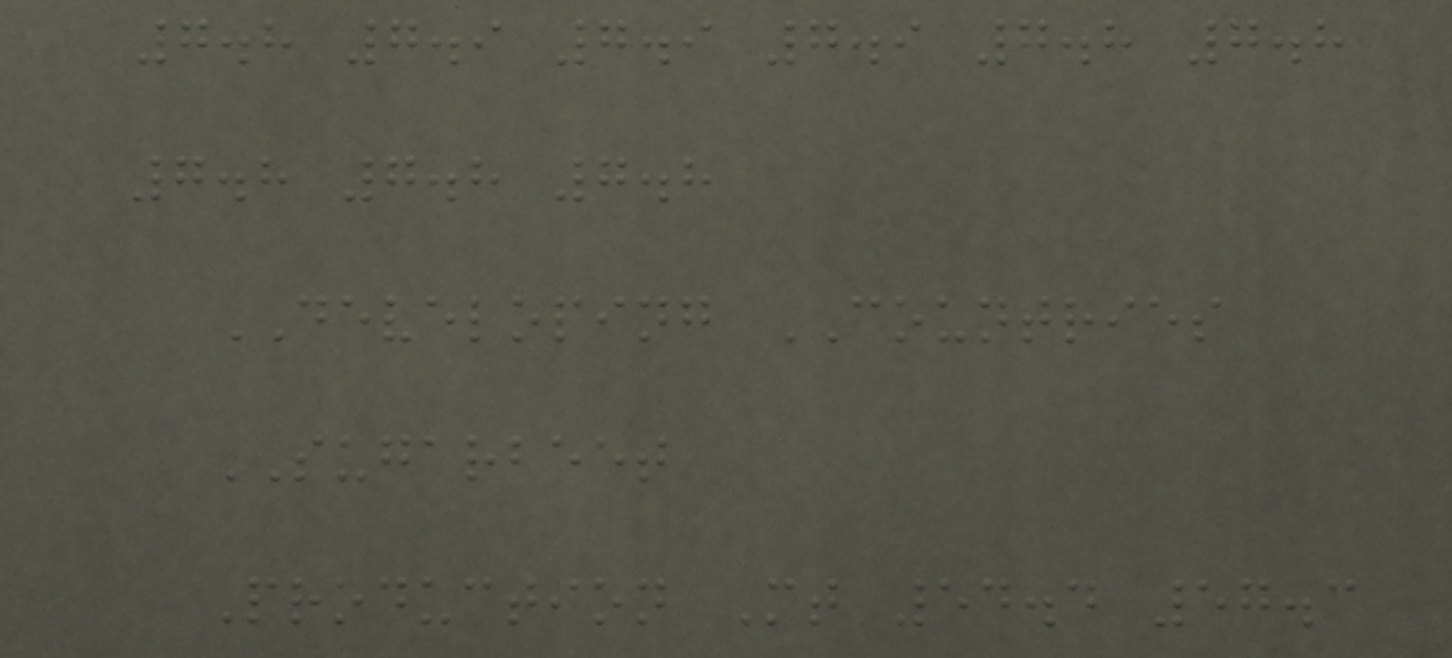7.8 7.9 7.9 7.9 7.8 7.8
7.8 7.8 7.8
DEVELOPING COUNTRIES
SUGARBEET
Production Mt 54.4 57.3
